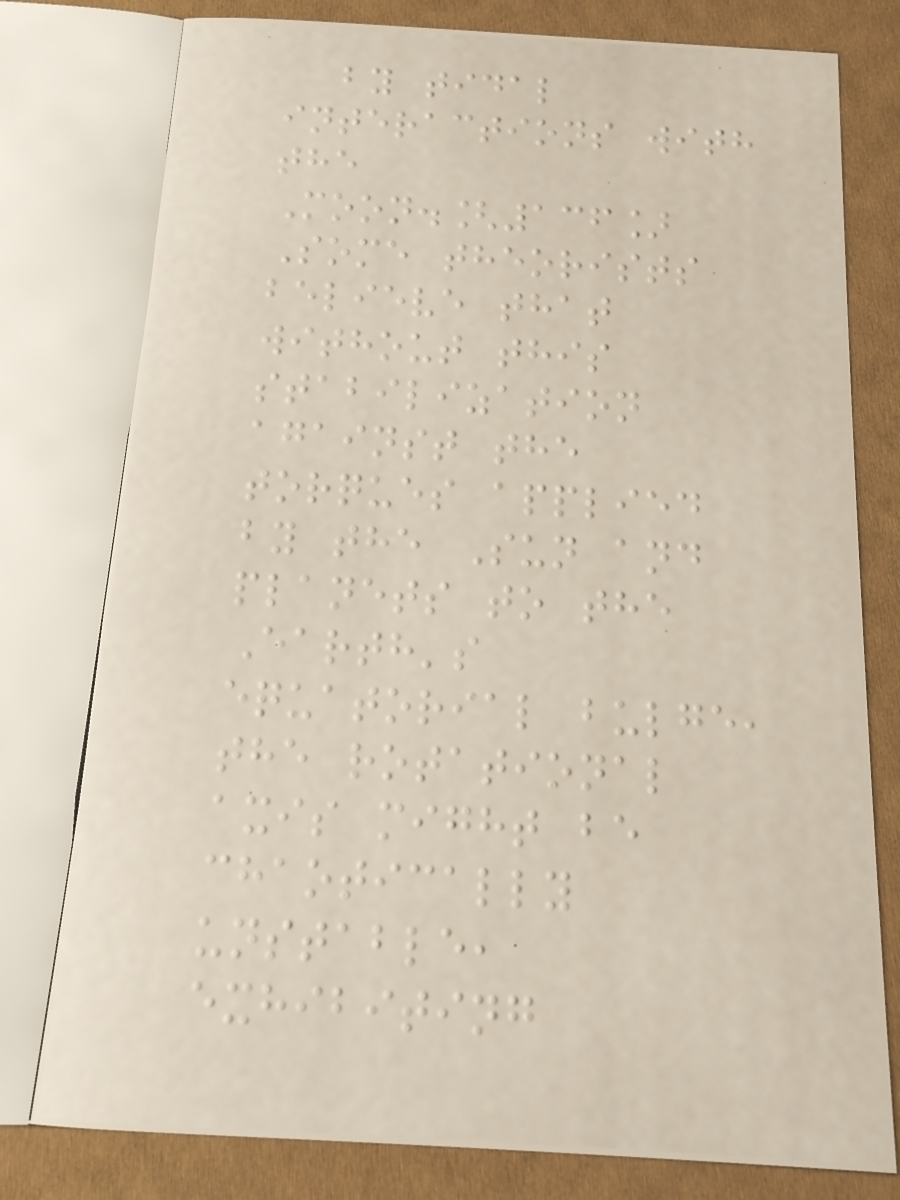by tidal
interactions with
the
Moon.[136]
Some theorists
believe that
without this
stabilization
against the
torques applied
by the Sun and
planets to the
Earth's
equatorial bulge,
the rotational
axis might be
chaotically
unstable,
exhibiting
